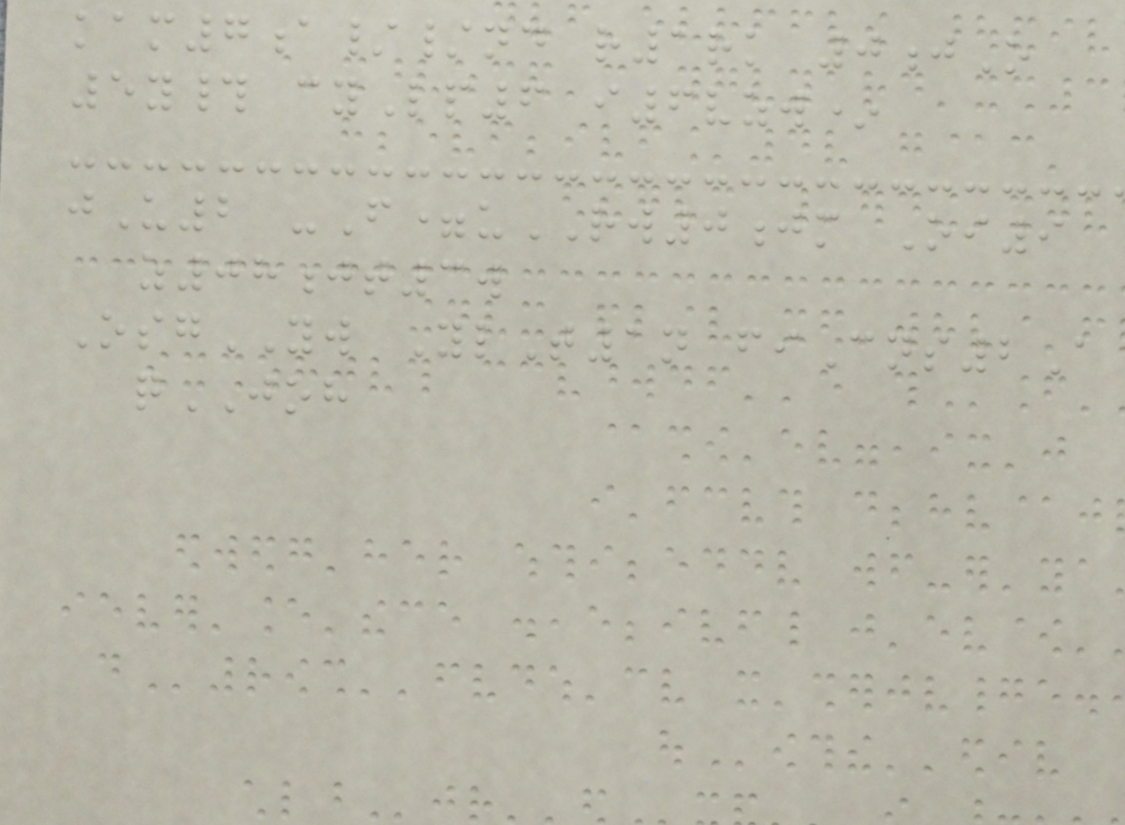kam7a//nd r1rk 0jO
5y# cyLp6 i6vzw*
jU2 -F=uRW0jm Oi9
z08jt3w
OsgYW YlT1n fiCns2A
qJOH
